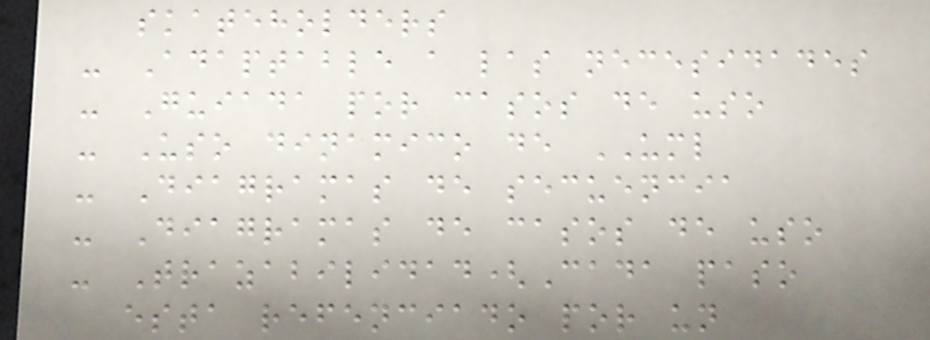skateholders
- Adaptable a las necesidades
- Guiada por casos de uso
- Uso dinamico de UML
- Diagramas de secuencia
- Diagramas de casos de uso
- Trazabilidad(Cada paso
esta refenciado por un
